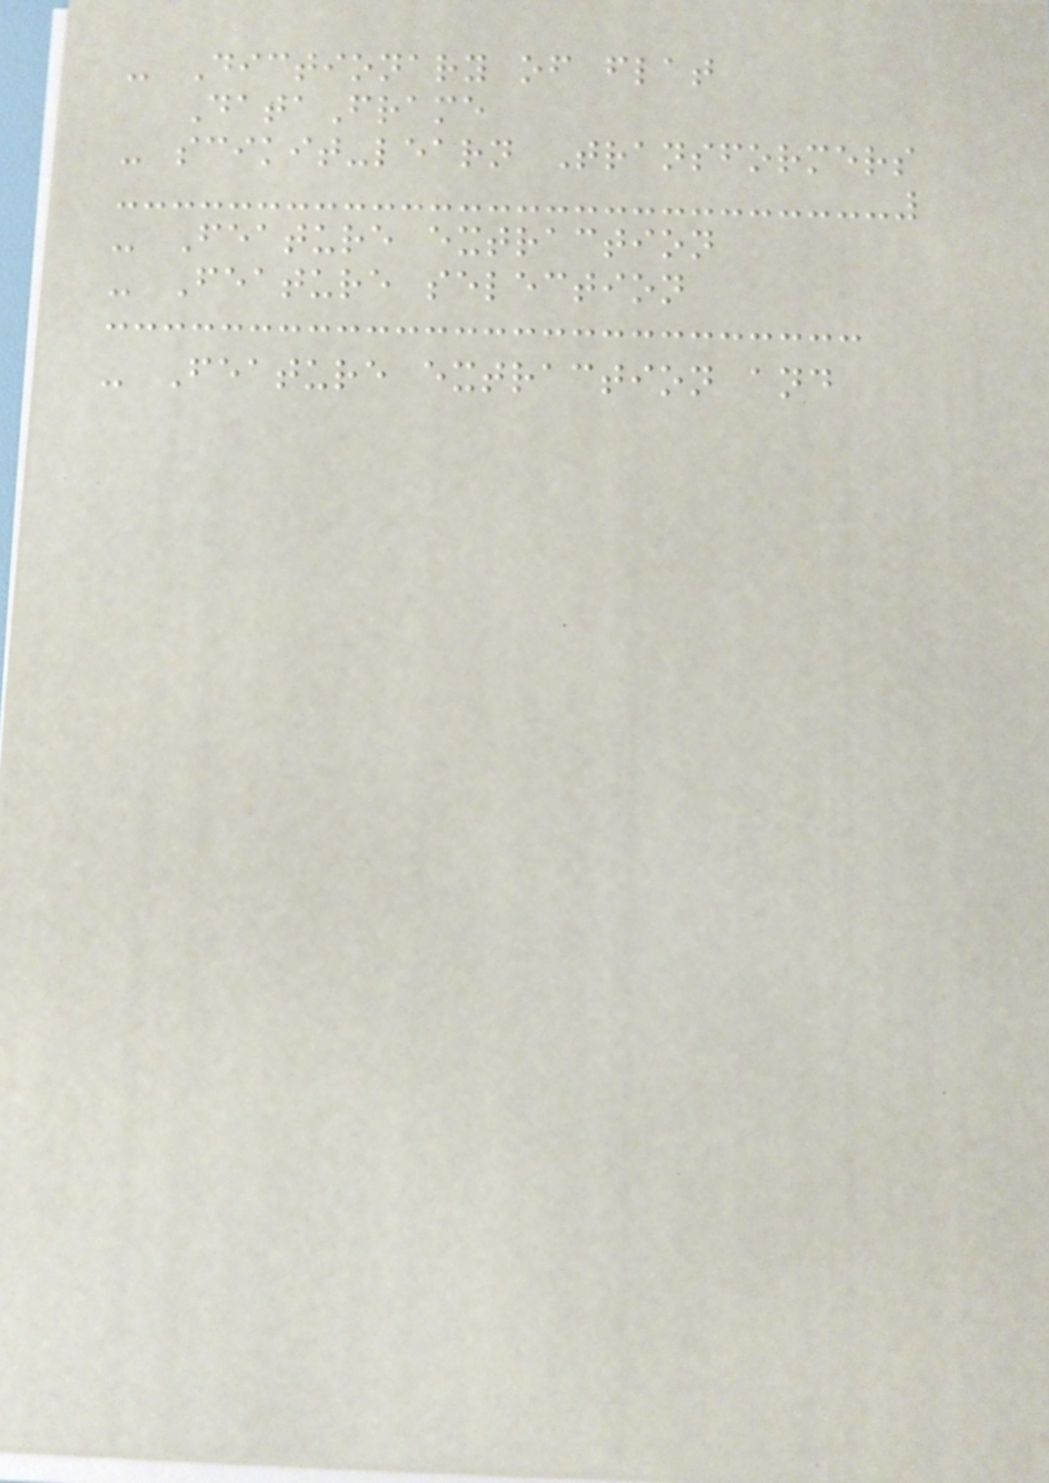- Dictionary of flat
DataFrame
- scikit-learn Transformers
- Feature extraction
- Feature selection
- Feature extraction and
